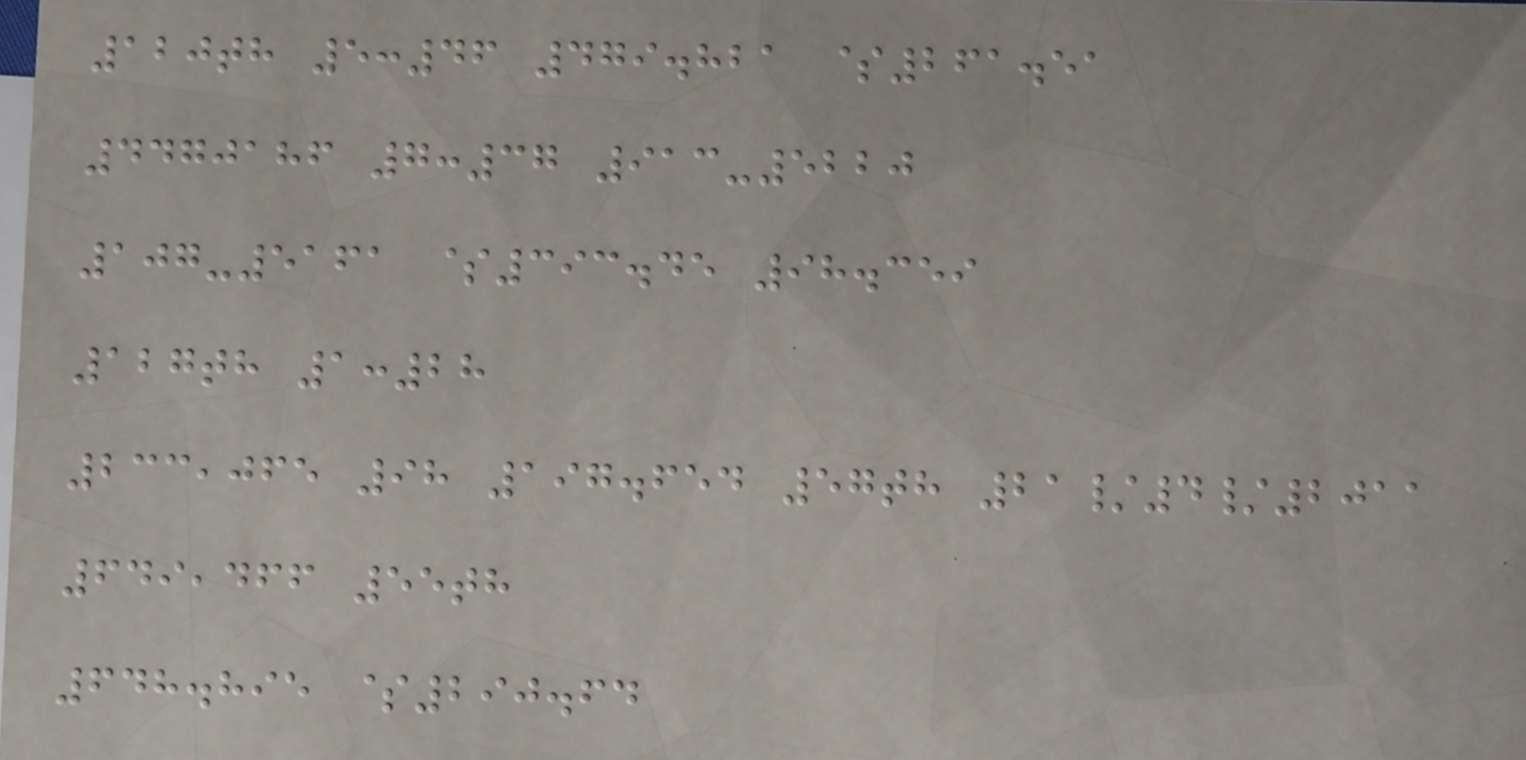120th 5:46 479.821 $261.51
4470186 7:37 913-5220
107-5161 $393.45 98.359
127th 1:28
233,065 98 197.654 57th 21/4/2011
649,466 55th
648.895 $290.64
